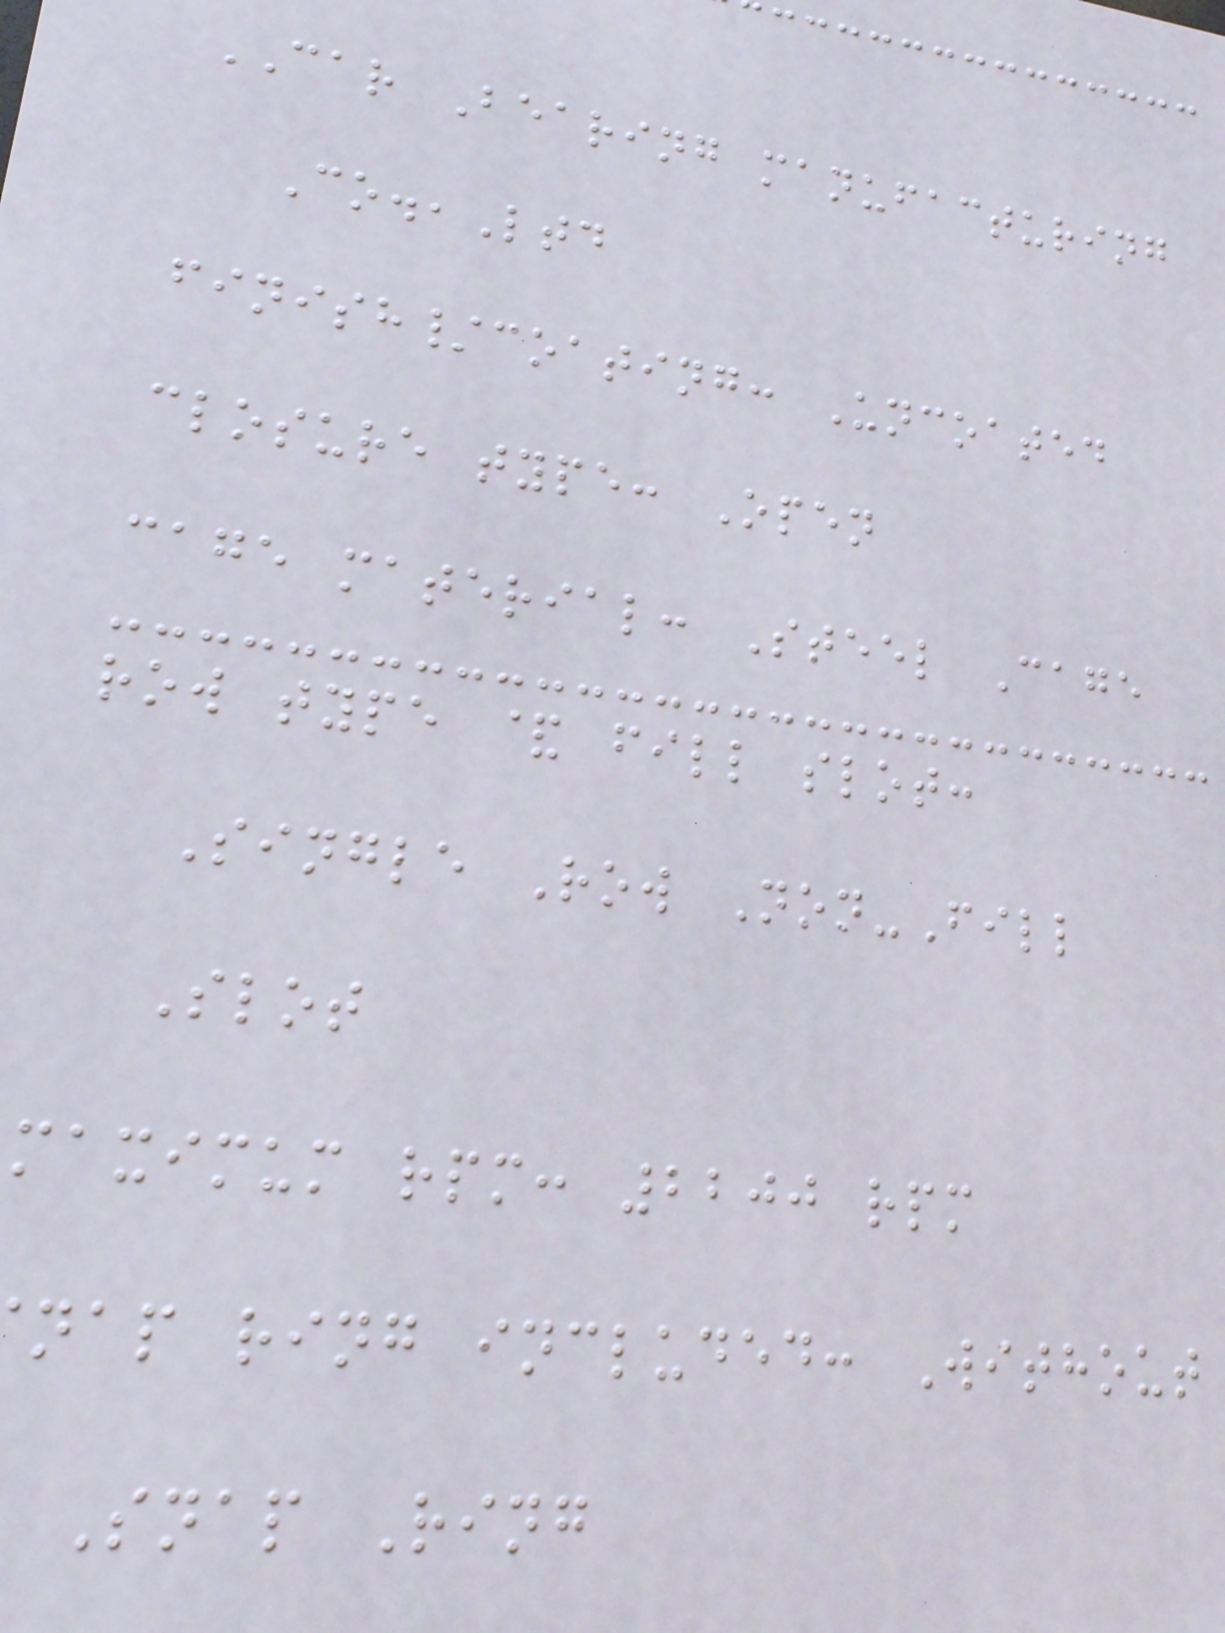CAR Bearing manufacturing
Co.,Ltd
finish/coating: Uncoated
closure type: Open
cage material: Steel Cage
row type & fill slot:
Single Row Non-Fill
Slot
maximum rpm: 2200 rpm
nap ring included: Without
Snap Ring
